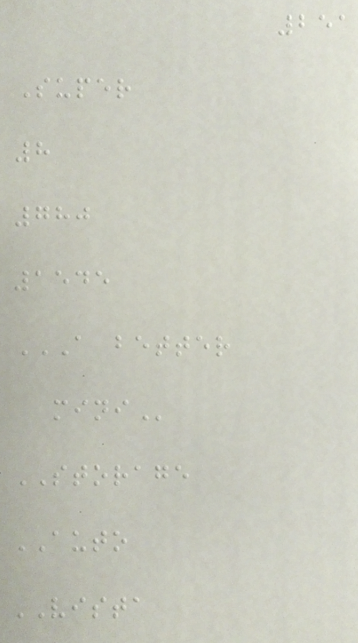251
Super
8
780
1545
A BETTER
MINI
STORAGE
AUTO
VISTA
